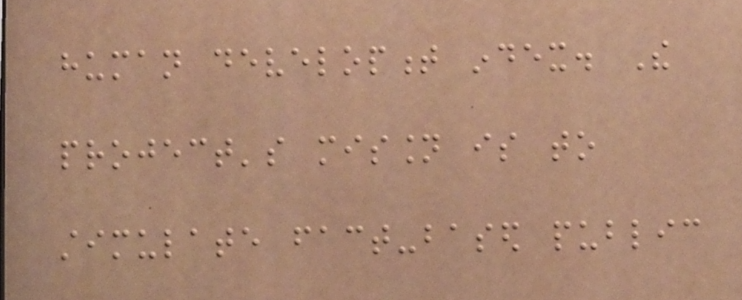human development index. The
project's mission is to
stimulate fact-based public
